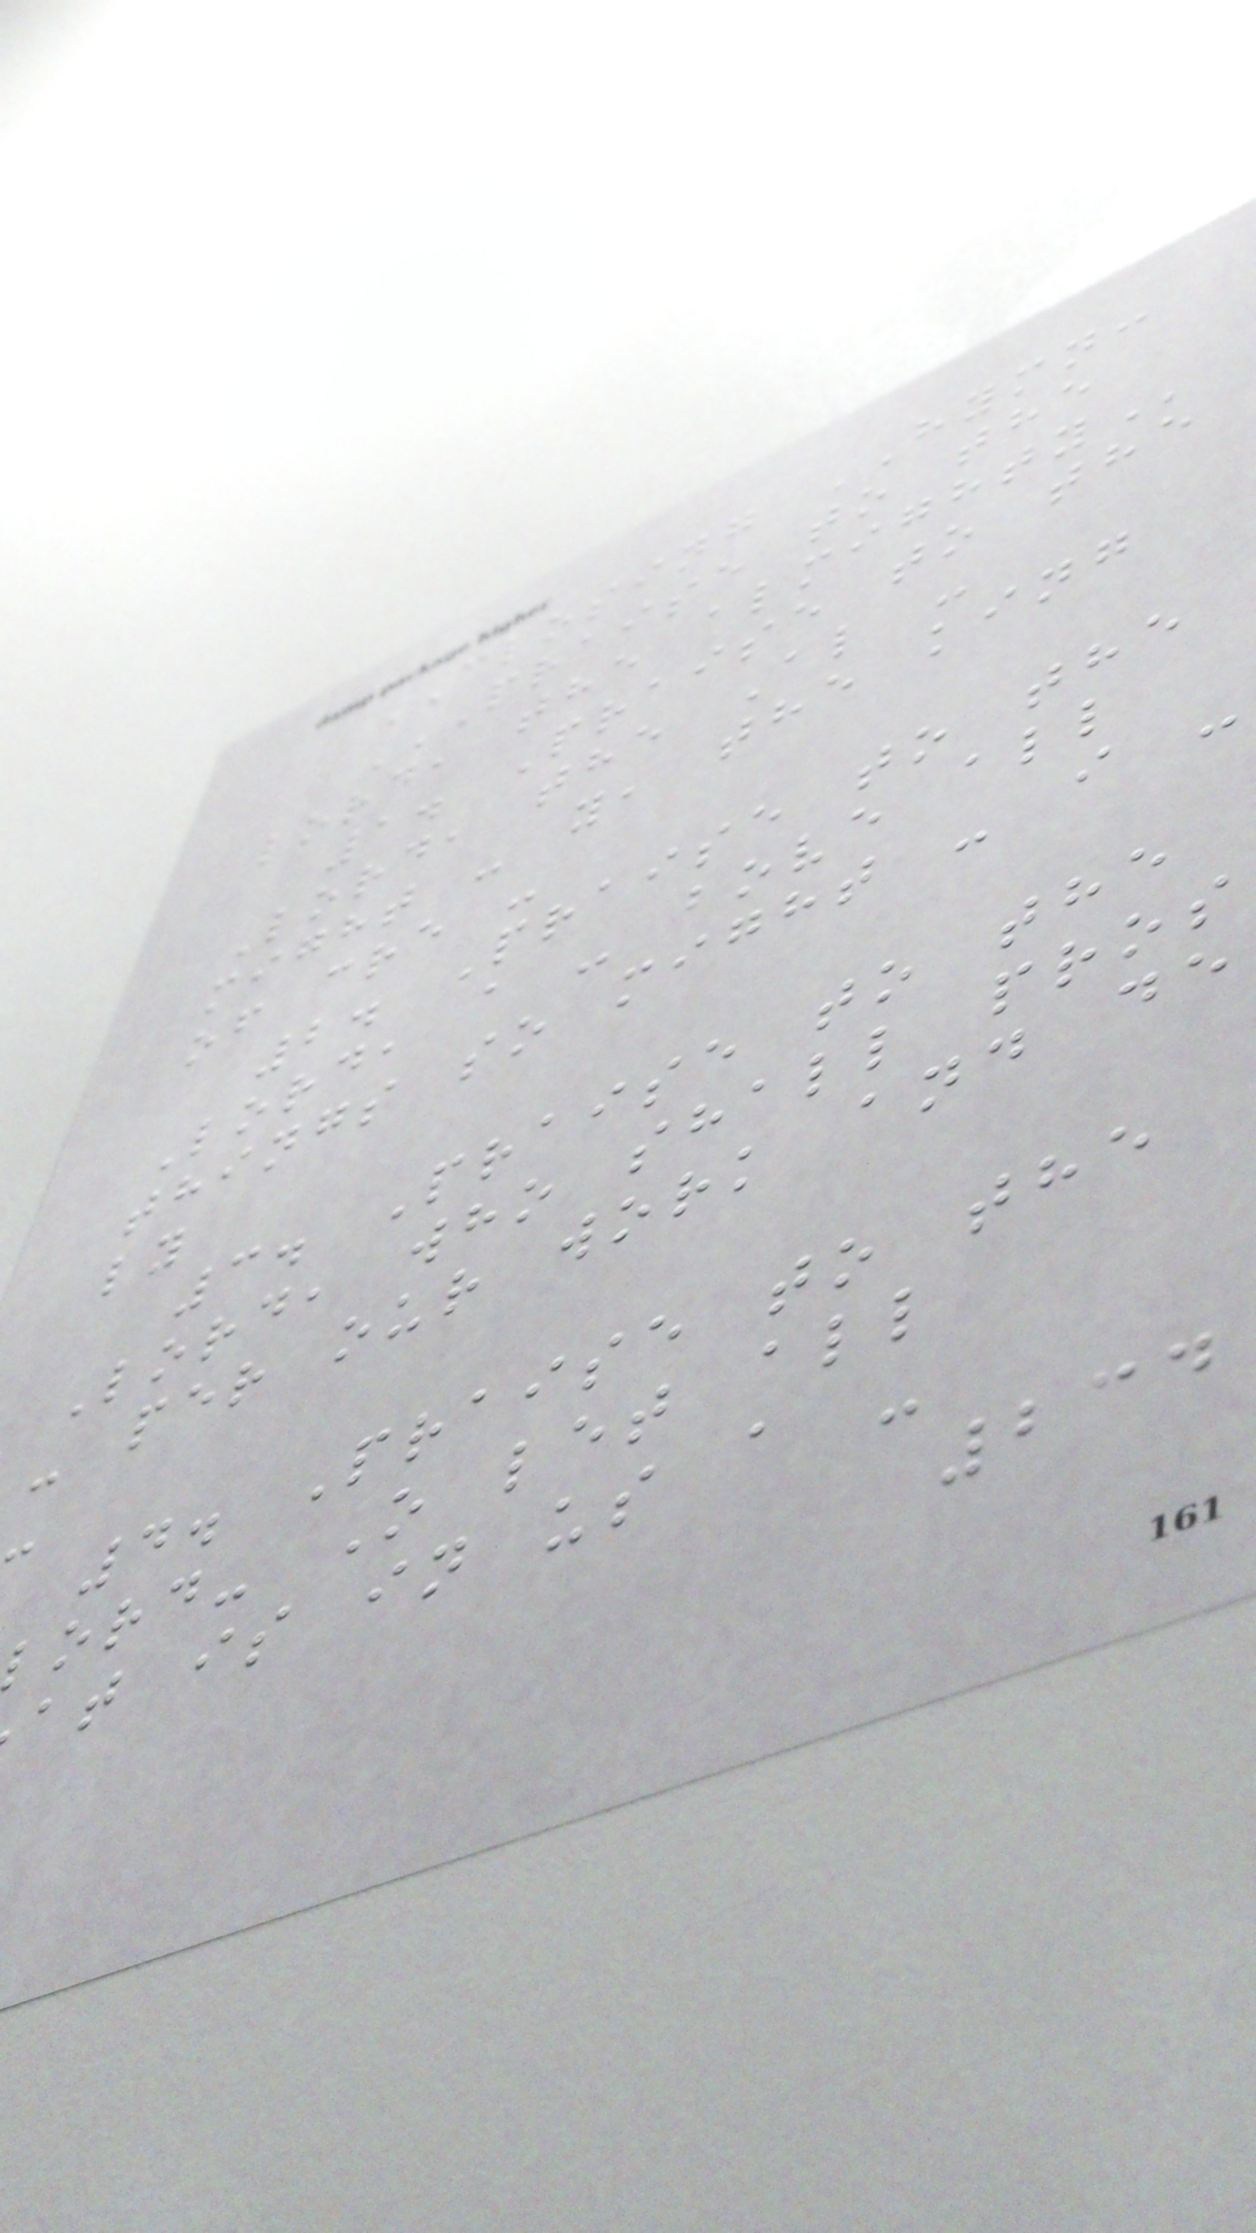CLOSING HYMN:
PRAISE TO THE
lord, the
1. Praise to the
Lord, the Al -
might - y, the king
of cre -
2. Praise to the
Lord, a - bove all
things so might - i -
ly
3. Praise to the
Lord, who shall pros
- per our work and de
-
4. Praise to the
ord- O let all
at is in us a -
234
